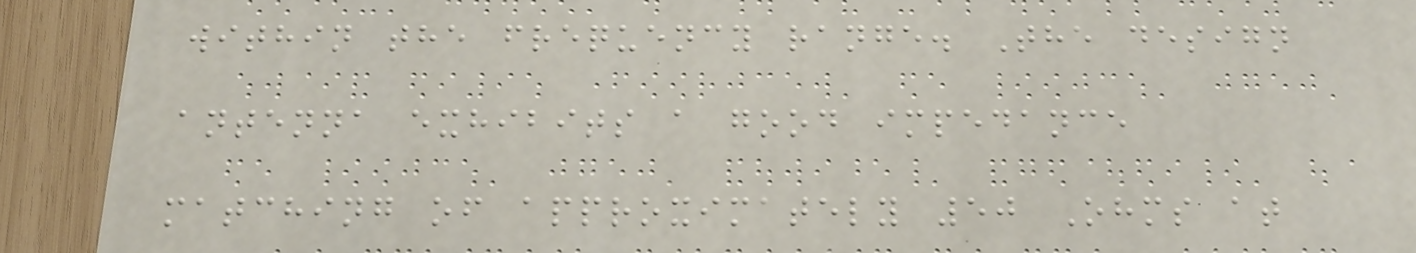within the frequency range. The design
antenna exhibits a good impedance
matching of approximately 50 Ohms at
